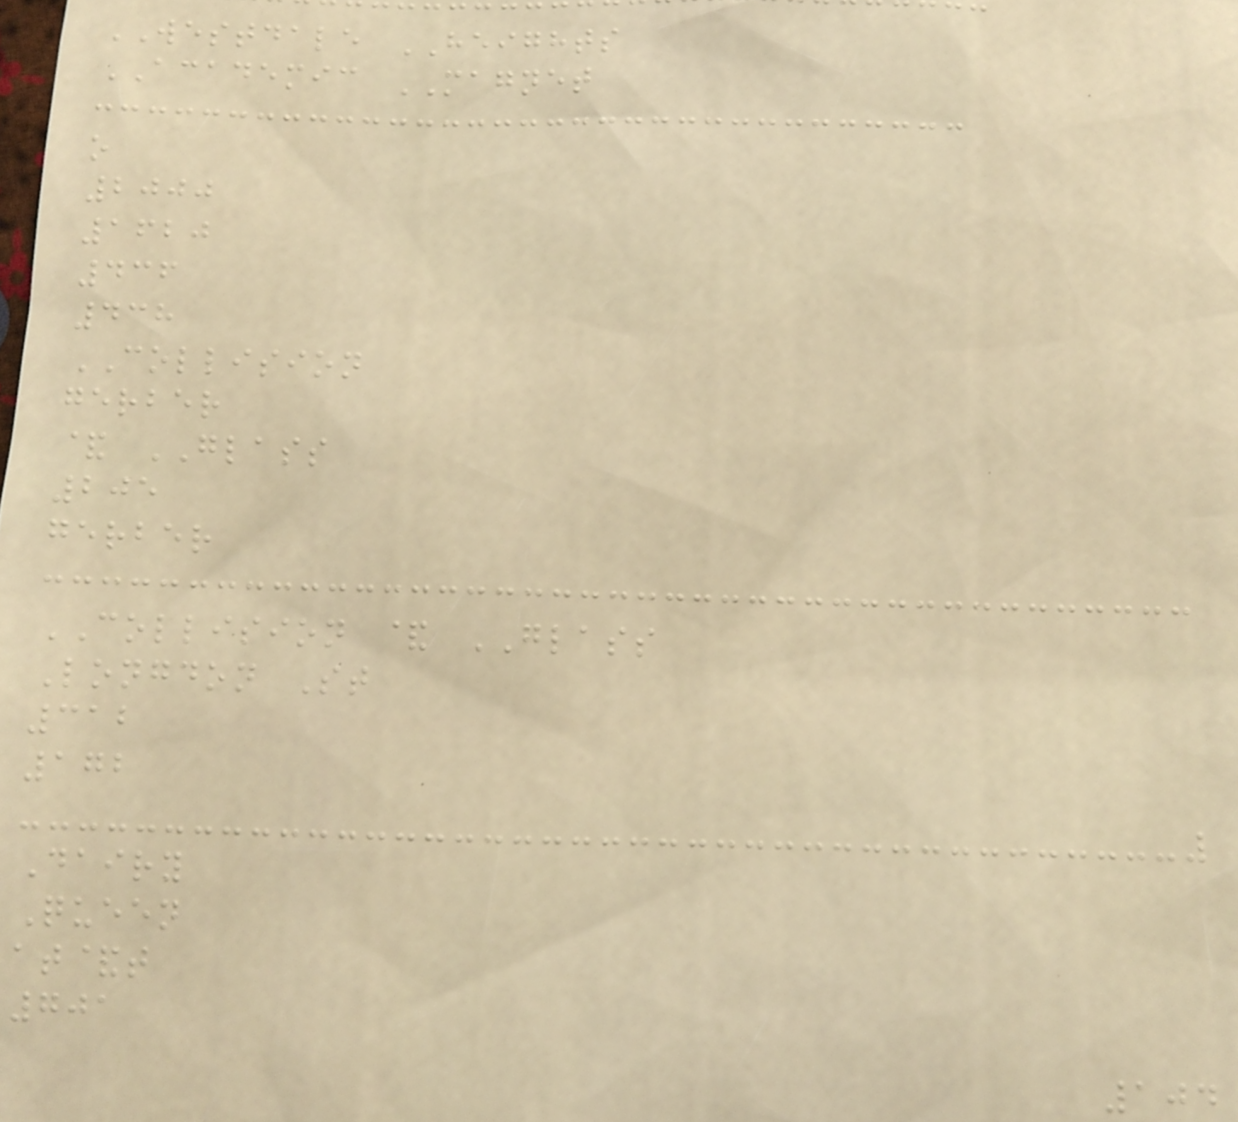WESTDALE HEIGHTS
ACADEMIC MAGNET
o
2000
1620
436
438
COLLISION
gerber
& GLASS
205
gerber
COLLISION & GLASS
Longdon St
312
172
Dairy
Queen
at&t
701
104
